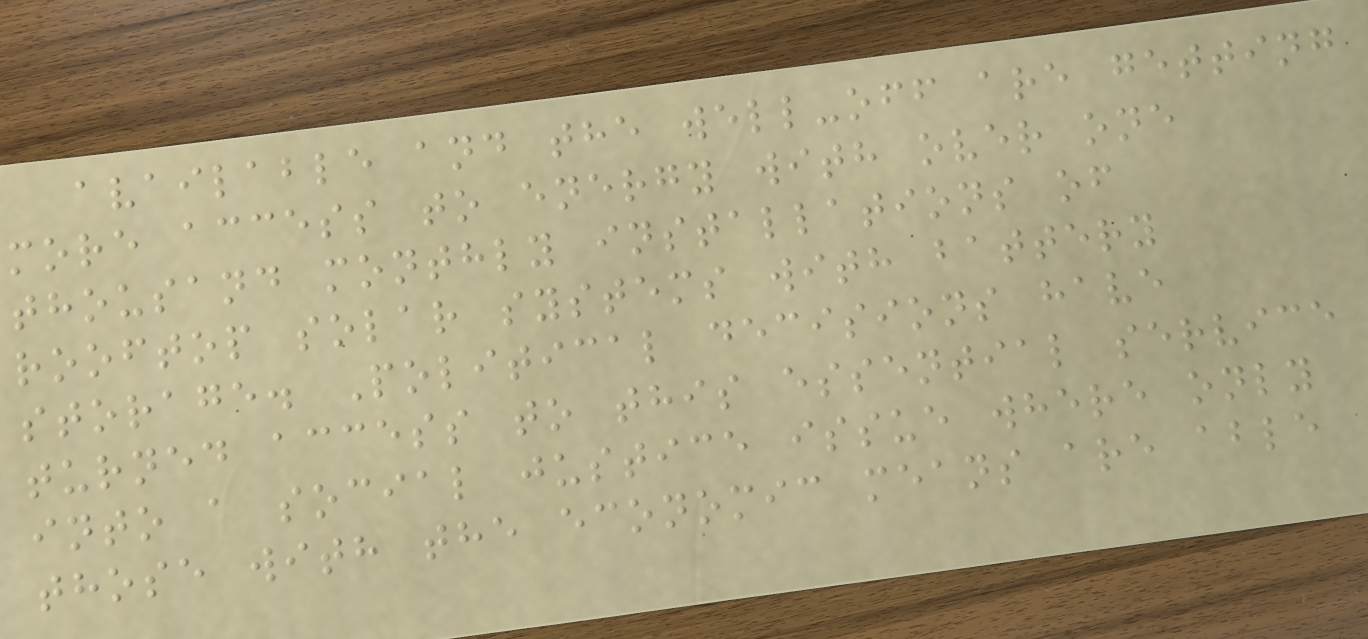available and the well-off are getting
more access to energy with over one
thousand monthly installations of
rooftop solar systems with battery
storage. Political decisions have
turned access to this essential service
into a social justice issue where only
those with the economic means are able
